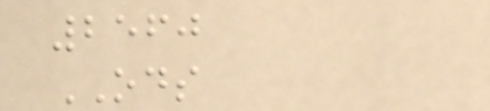2560
ODS
